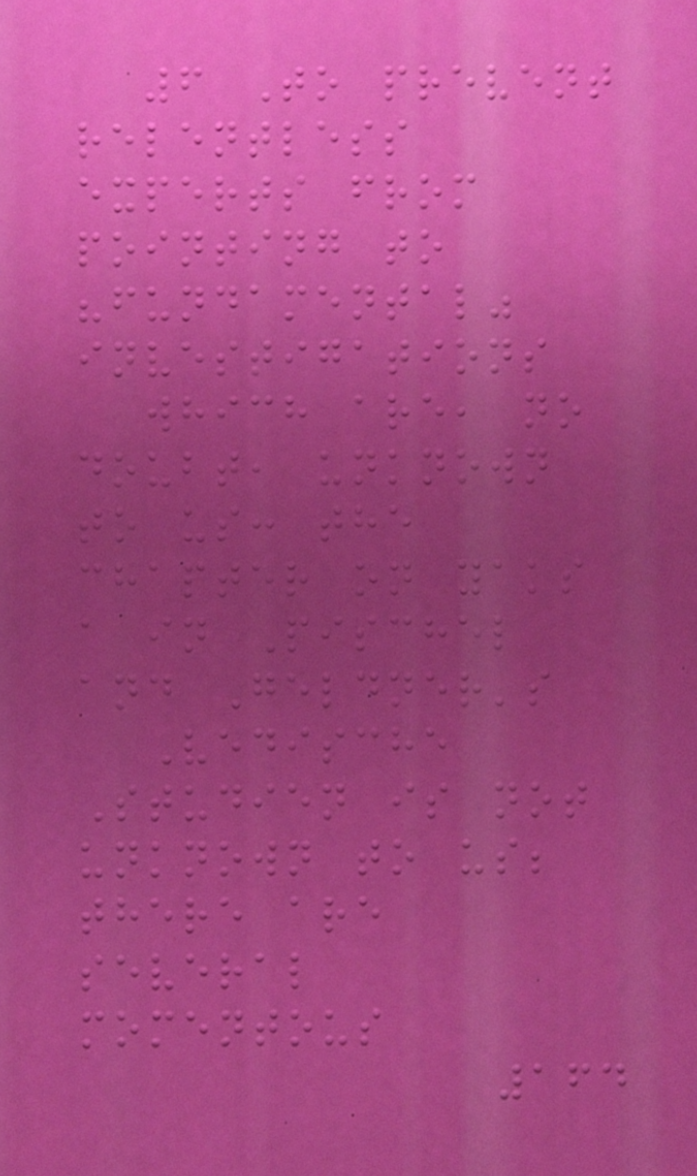6 To prevent
relentless
experts from
pointing to
"fundamental"
investigations
which are, no
doubt, unknown
to us: the
chapter on yaks
a in Pischel
and Geldner's
Vedische
Studien is not
unknown to us;
there are
several
momentous
164
